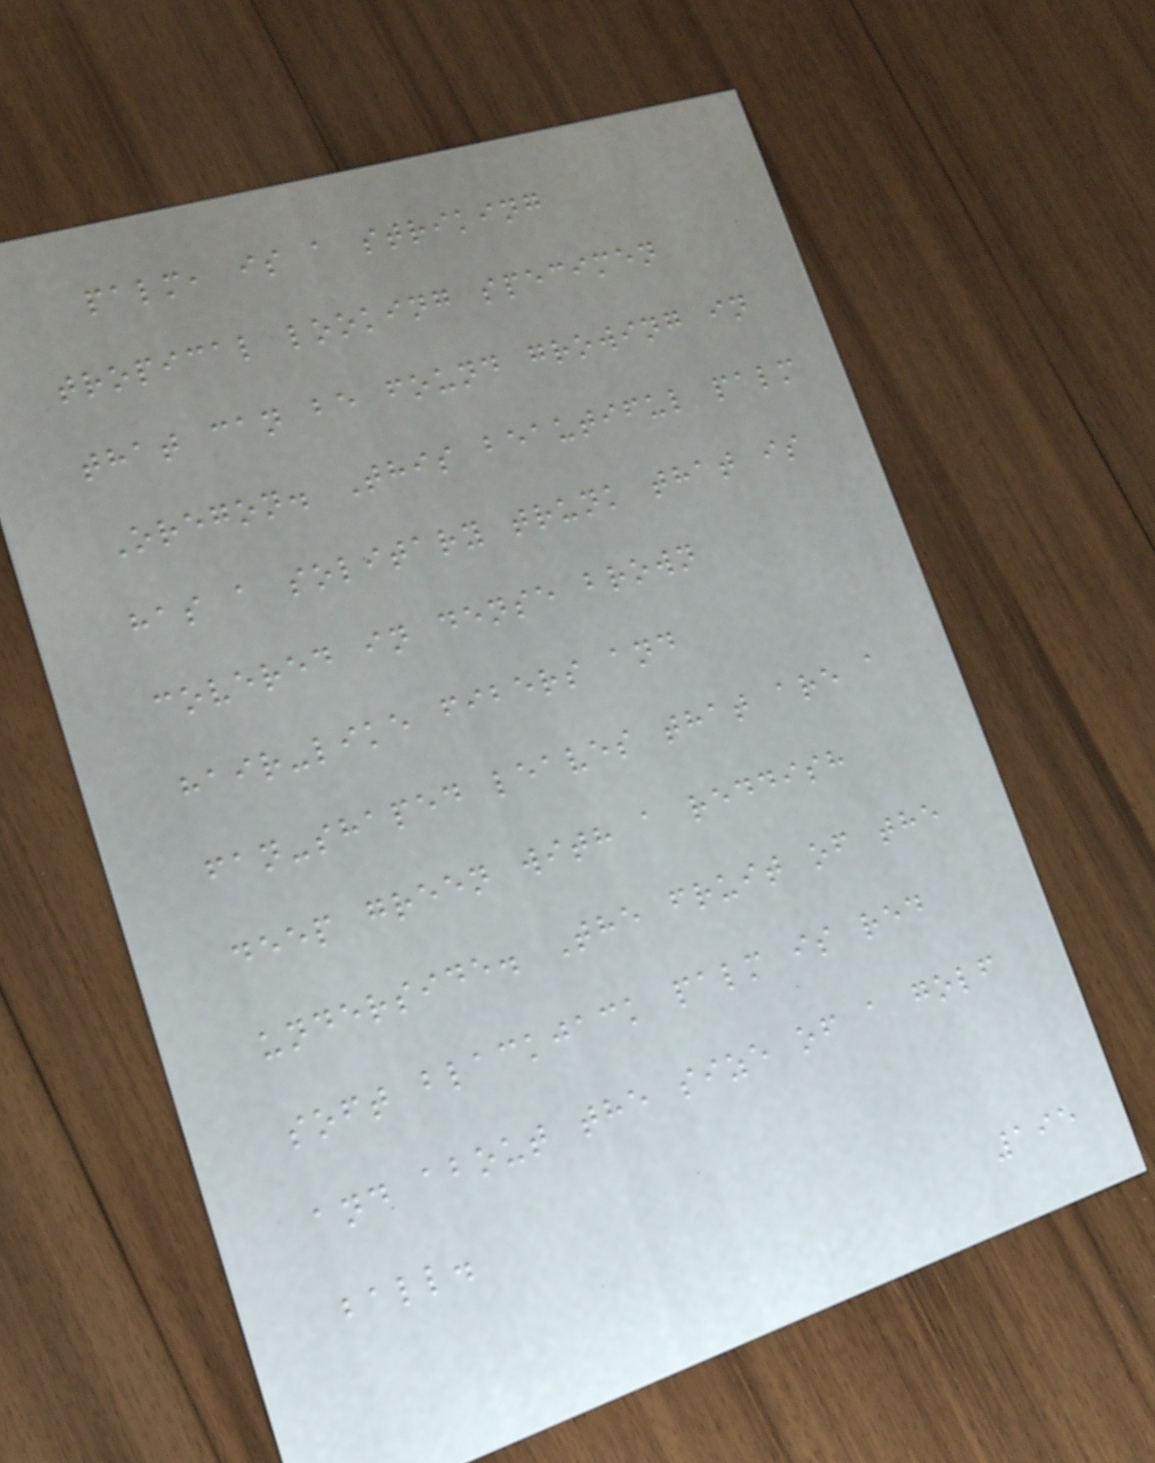palm, is a striking
tropical looking specimen
that can be found growing in
Oregon. This beautiful palm
has a solitary trunk that is
covered in dense brown
hair-like fibers and
fan-shaped leaves that are a
deep green with a reddish
underside. The fruit of the
soft blackjack palm is red
and about the size of a golf
ball.
195
